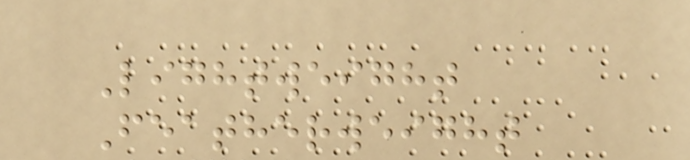Lightweight
Featherweight
